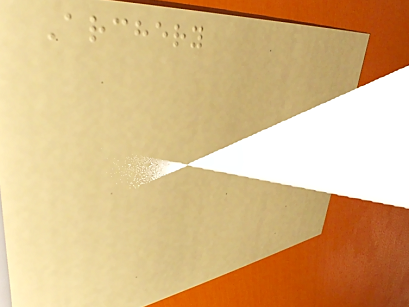Archery
